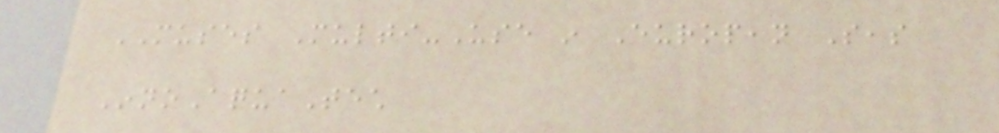MUSES Multi-Use in European Seas
InnoAquaTech
